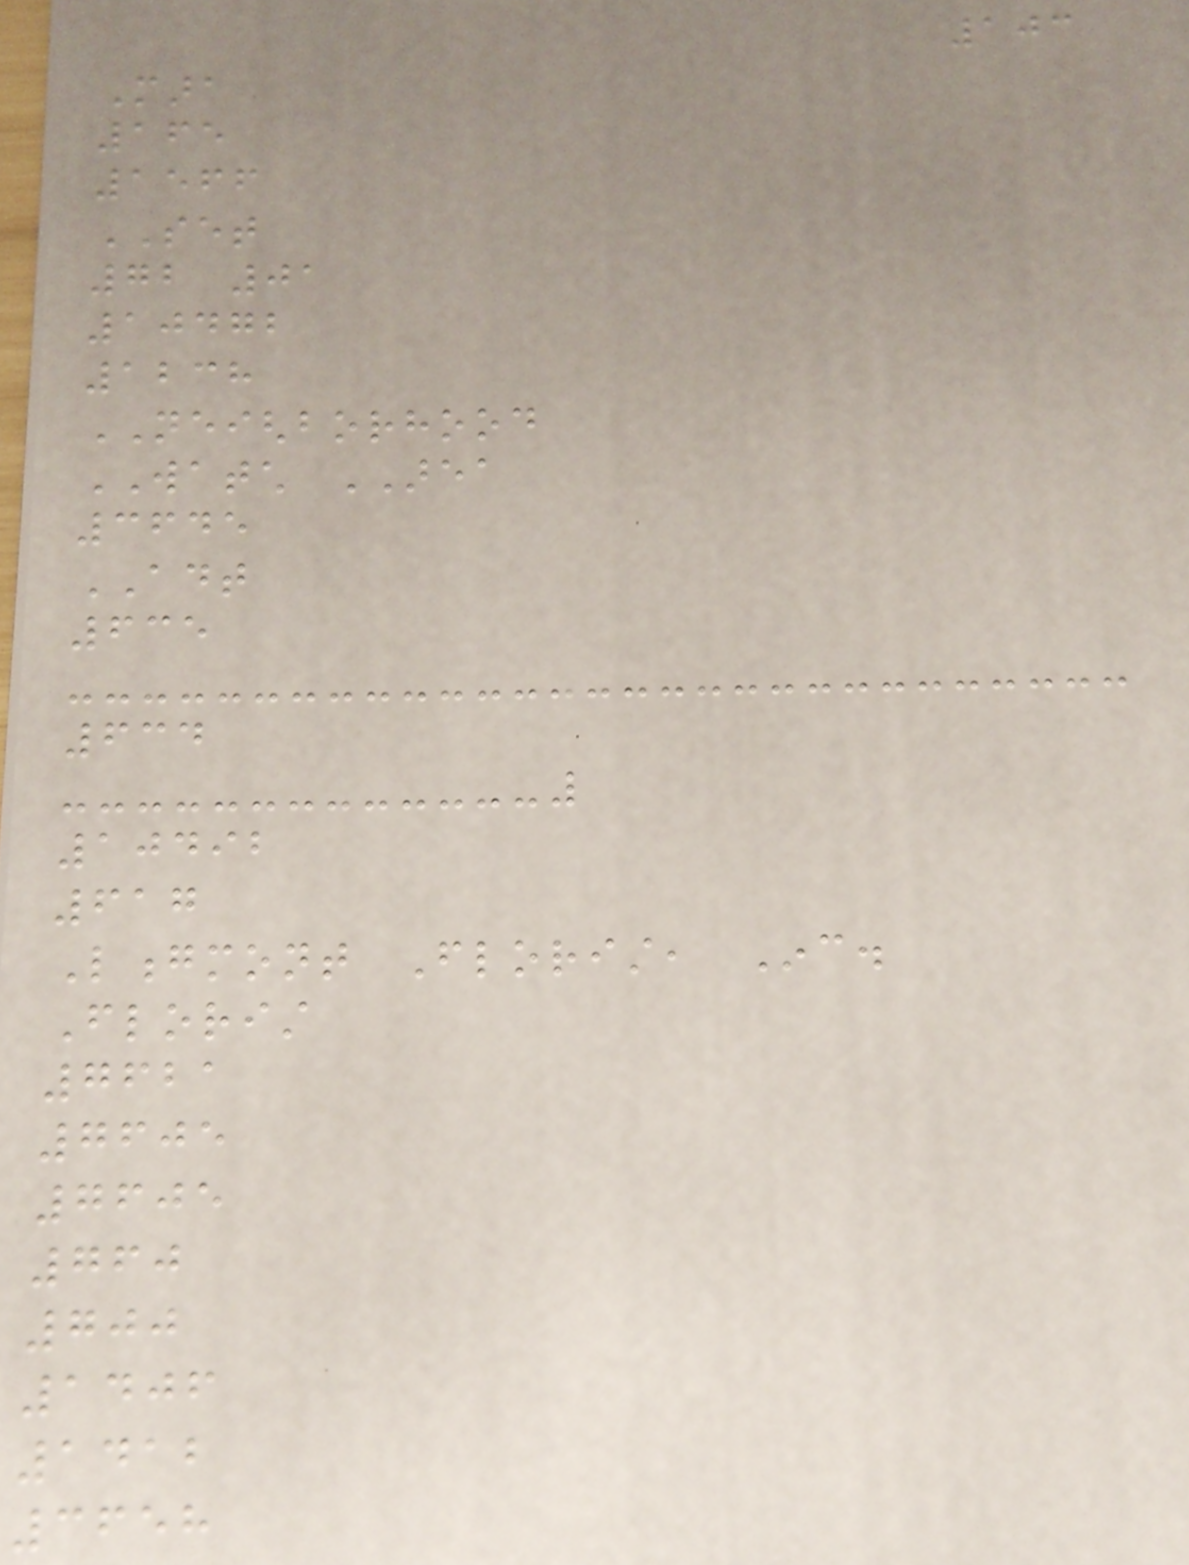103
Mara
165
1566
SET
72 01
10472
1238
NEIGHBORHOOD
WATCH AREA
3645
ADT
635
634
10492
617
Longmont Florist, Inc.
Florist
7621
7605
7605
760
700
1406
1412
3658
